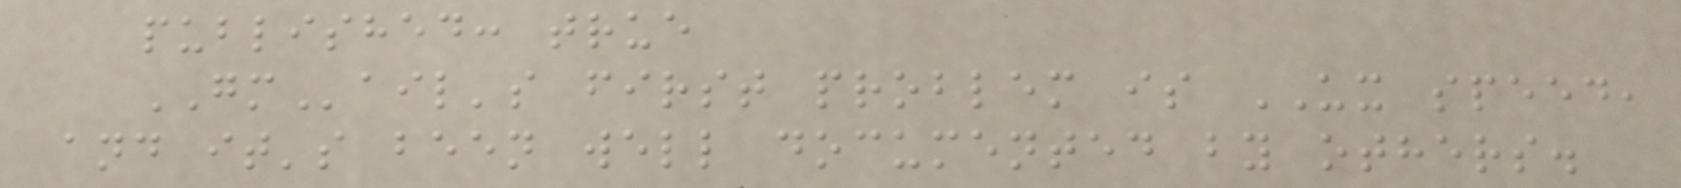published: true
GMail's first problem is UX speed,
and it's been well documented by others.
